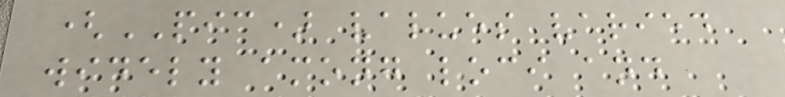(PIC) values varied
widely among loci and
